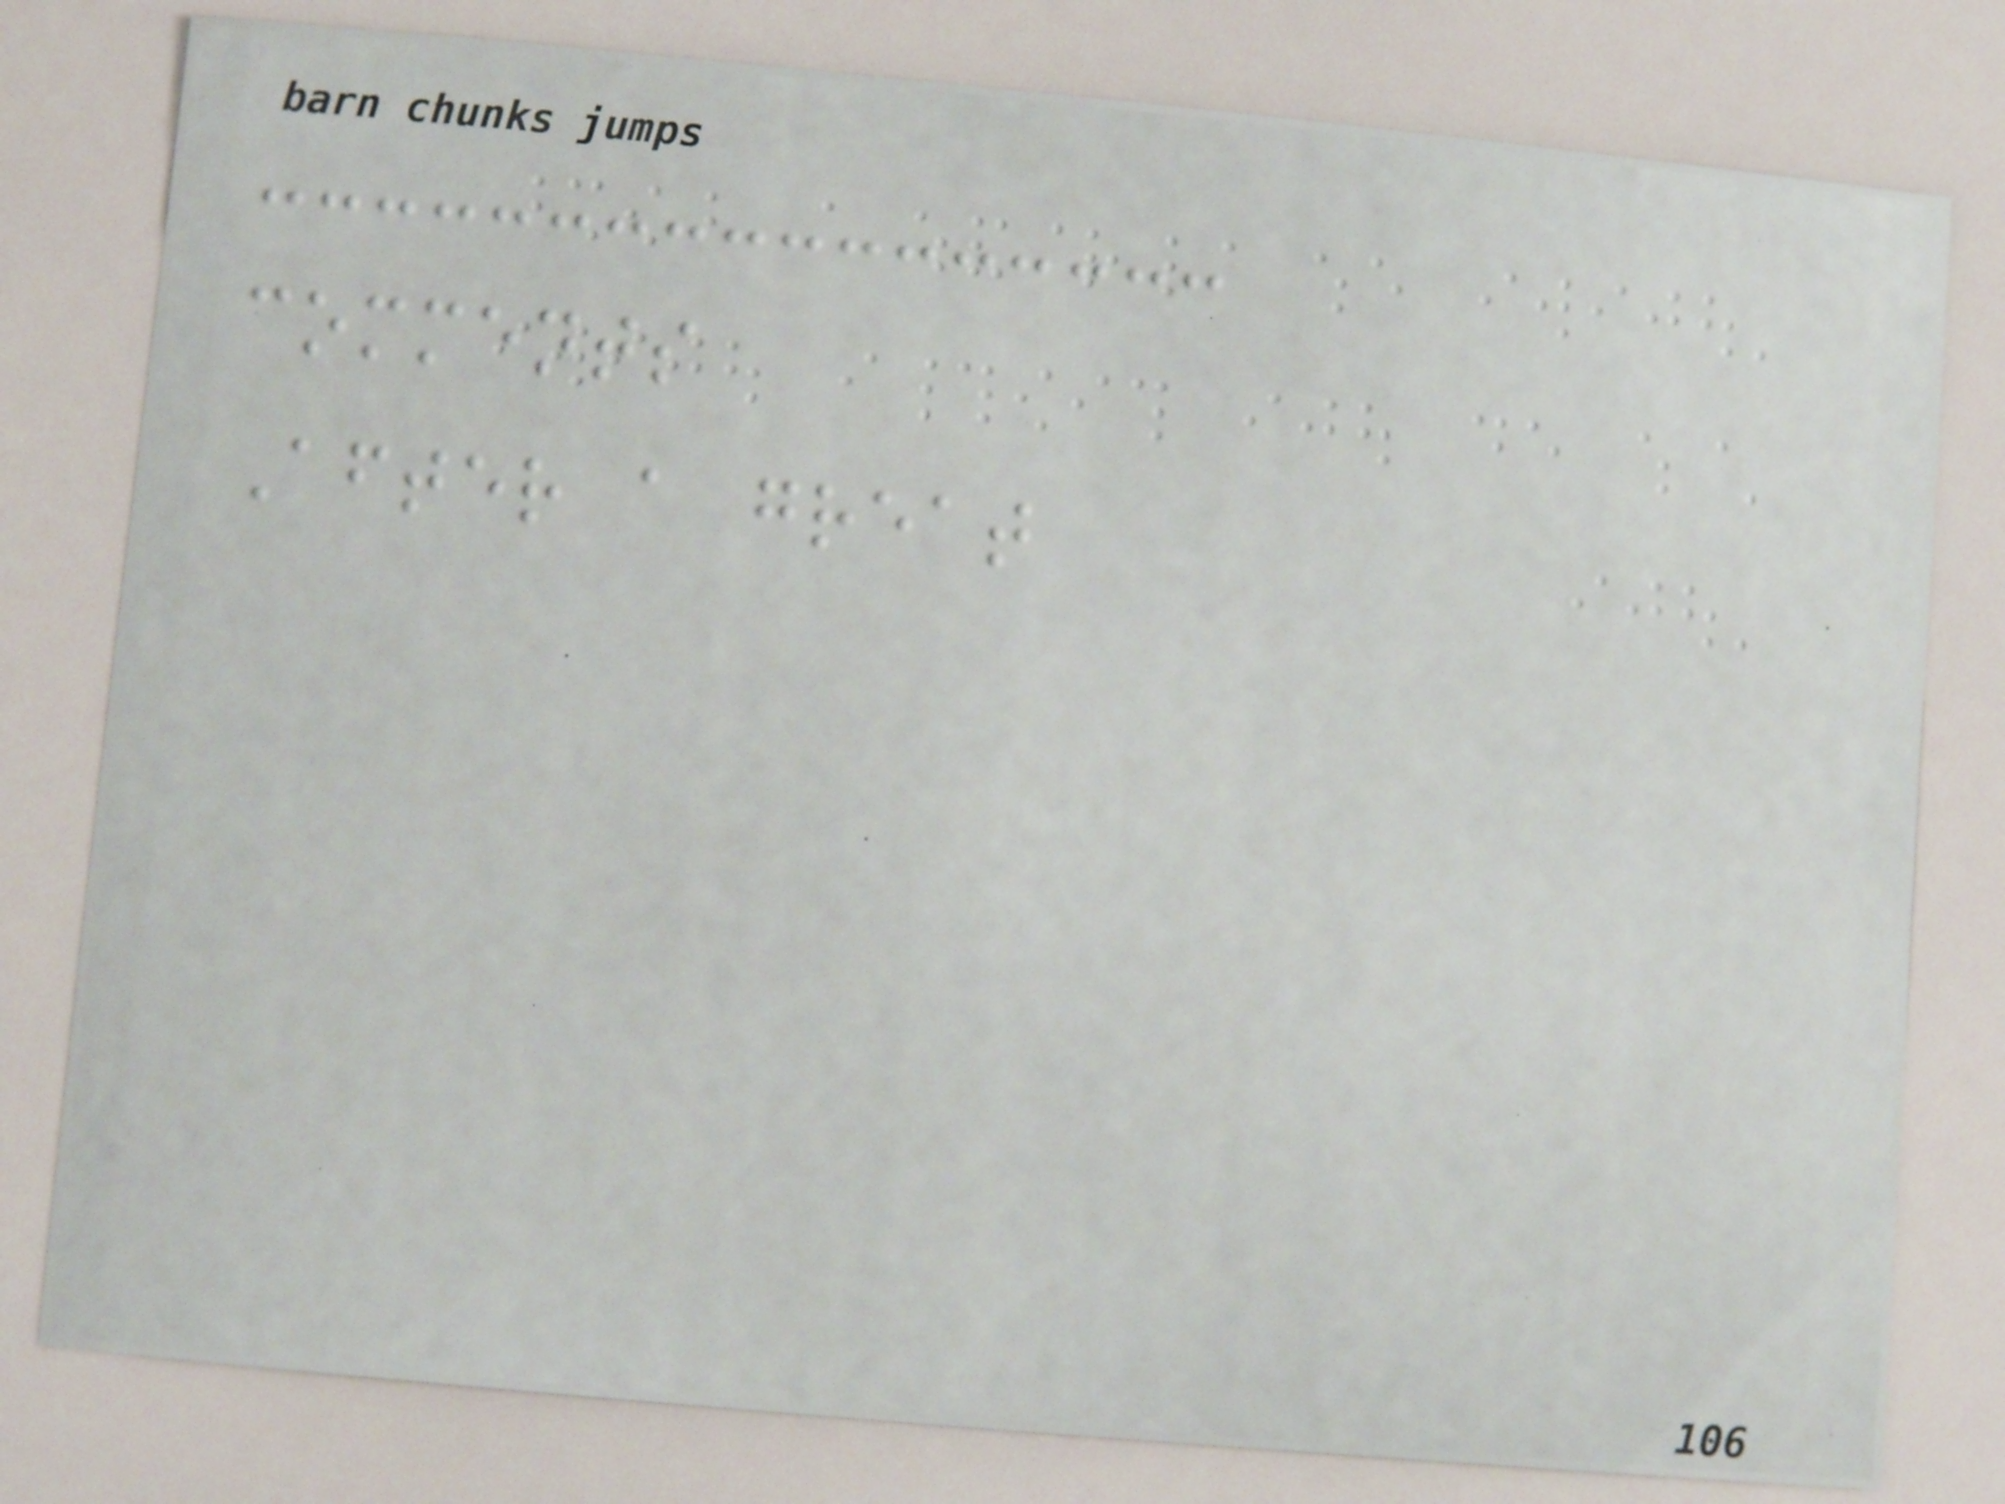comments
After a great
